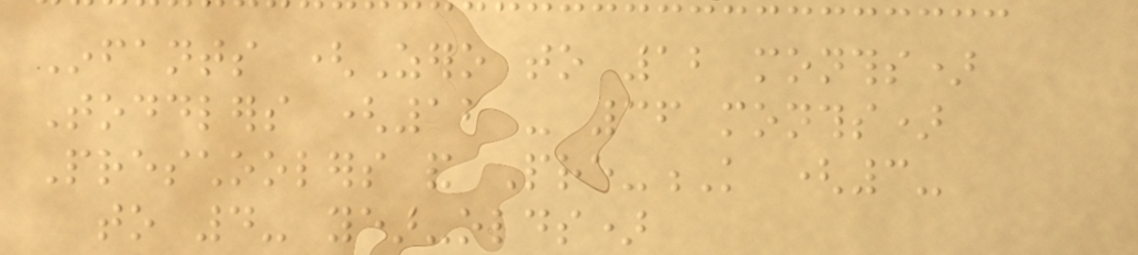Infants (Zero to 12 months)
Toddlers (12 - 36 months)
Preschoolers and Pre-K (3-
to 4- year-olds)
